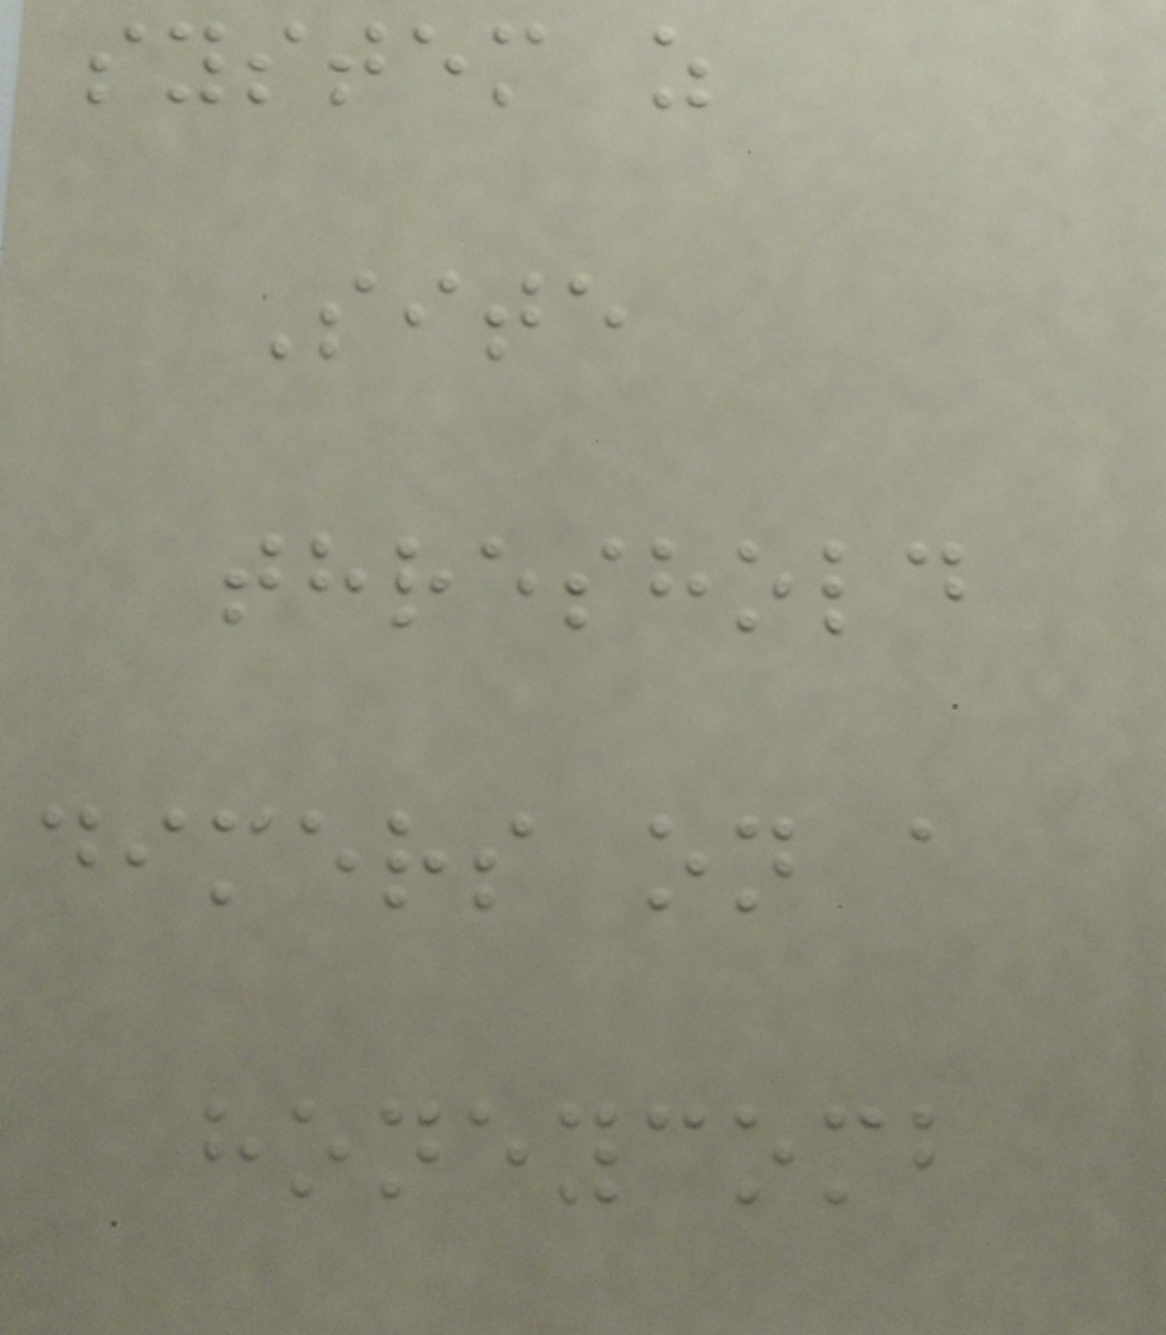system z
Site
threshold
dimers on a
honeycomb
